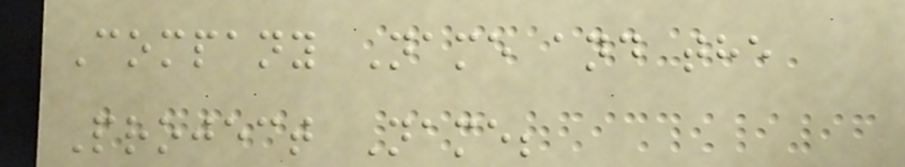Company Name and the
Project Name;
